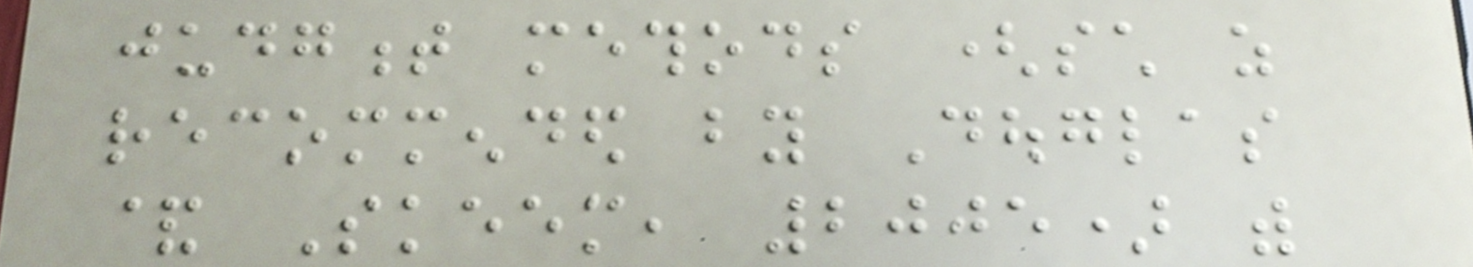judgment methods (such as
recommended by Douglas
& Skeem, 2005) with
